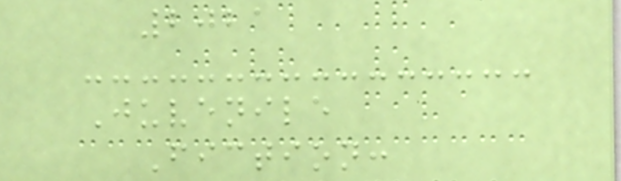2021
Juvenile
Fiction:
